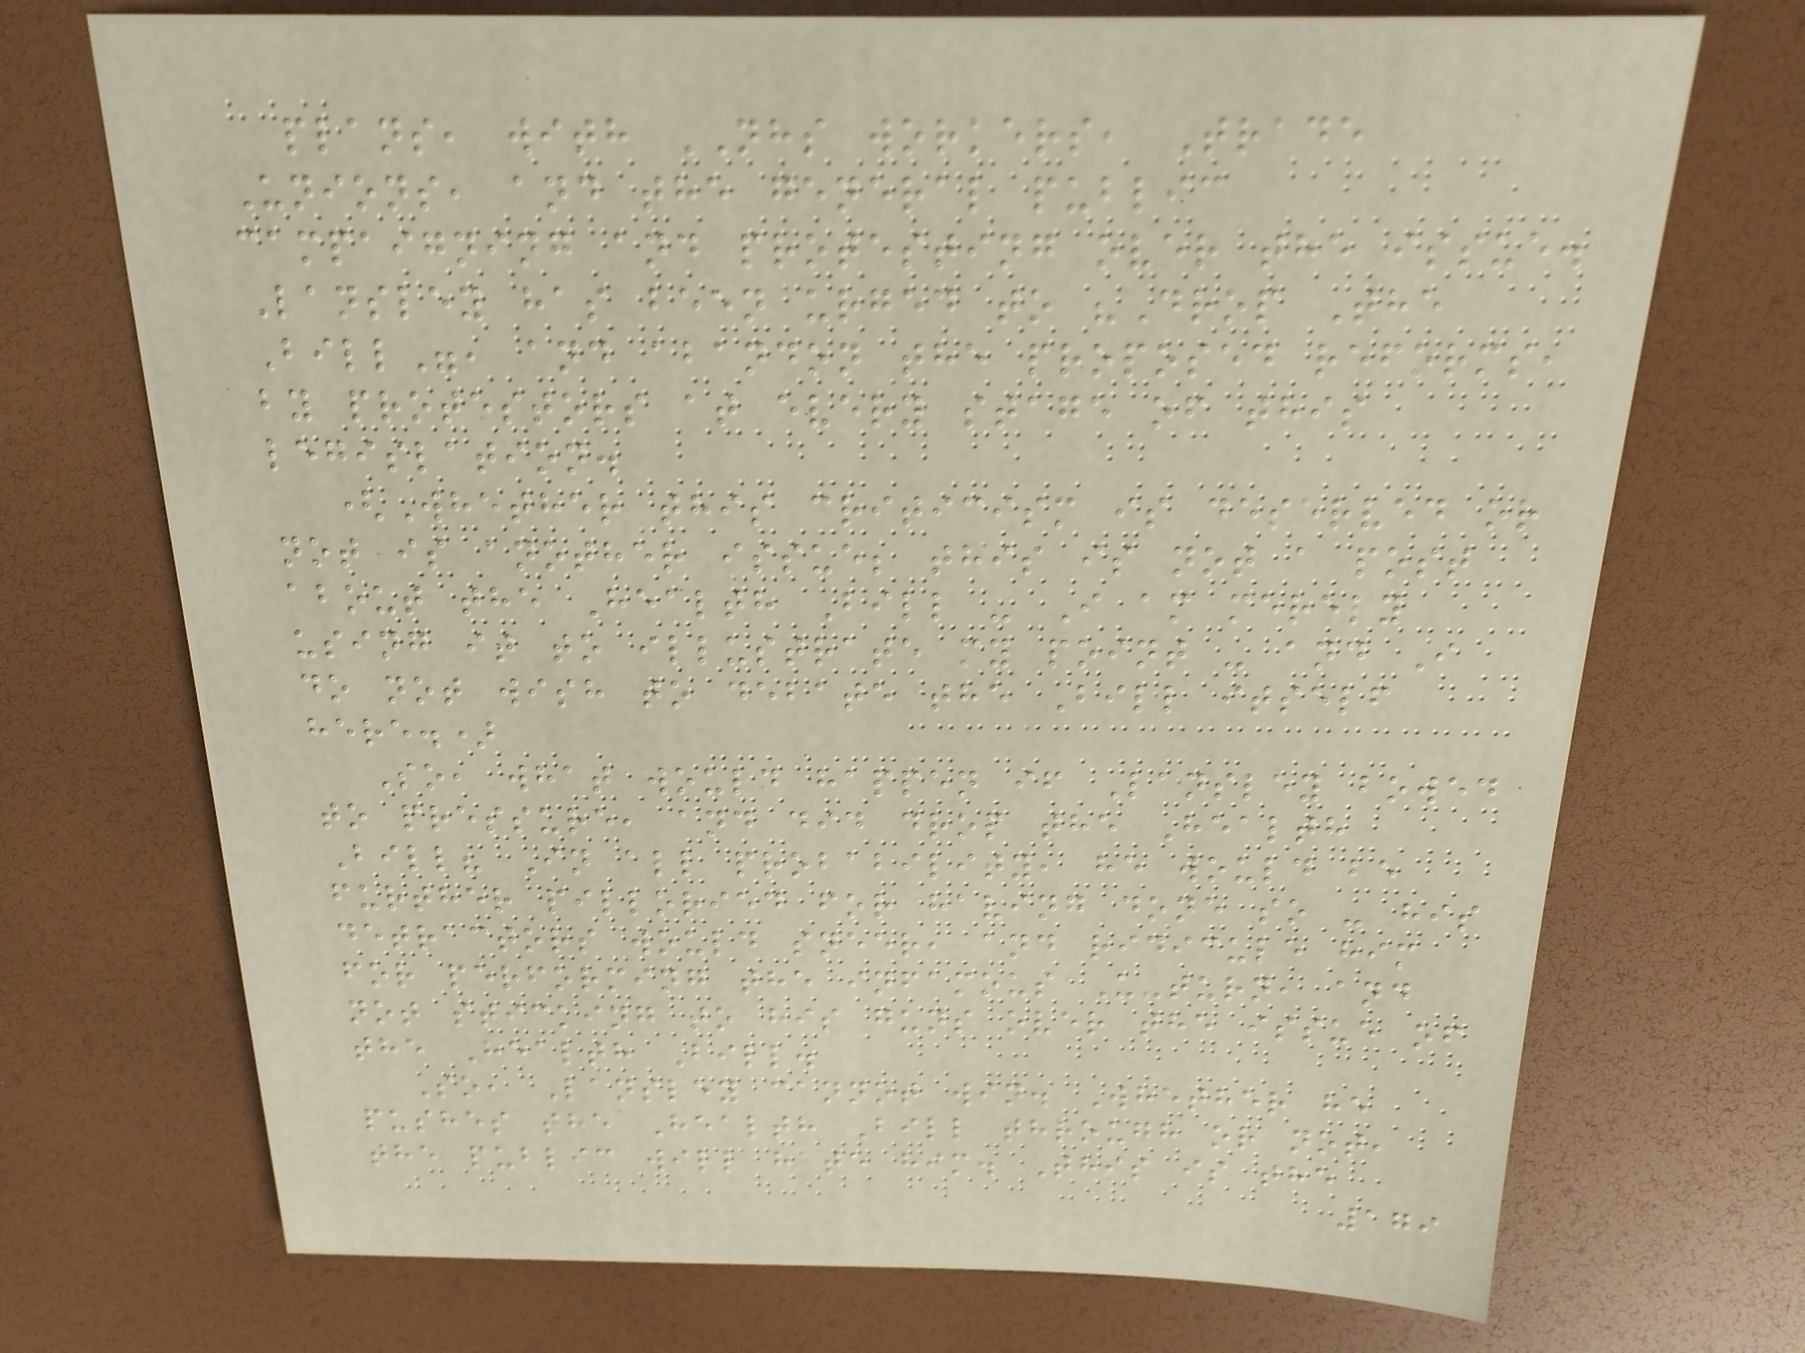plans, with NHS workers, Trade
Unions, and the general public
campaigning and protesting over the issue.
Lansley has been urged to "Drop The
Bill", and abandon the proposed reforms,
by protestors at every stage of this
legislation.
(Whether this criticism is deserved or
not is another issue; this is not a post
about the Health Bill - I am merely
using it to illustrate my point - and I
do not wish to debate the Bill itself
here.)
So, what would happen if Lansley bowed
to pressure, and did drop the Health
Bill? In all probability, he would be
further pilloried for having done so - his
detractors would sneer, and ridicule him
for performing the infamous U-turn, and
not sticking to his guns over the issue of
the Health Bill.
So, Lansley cannot win. Whether he
pushes the Health Bill through or not,
the public will hate him. This is the
179
